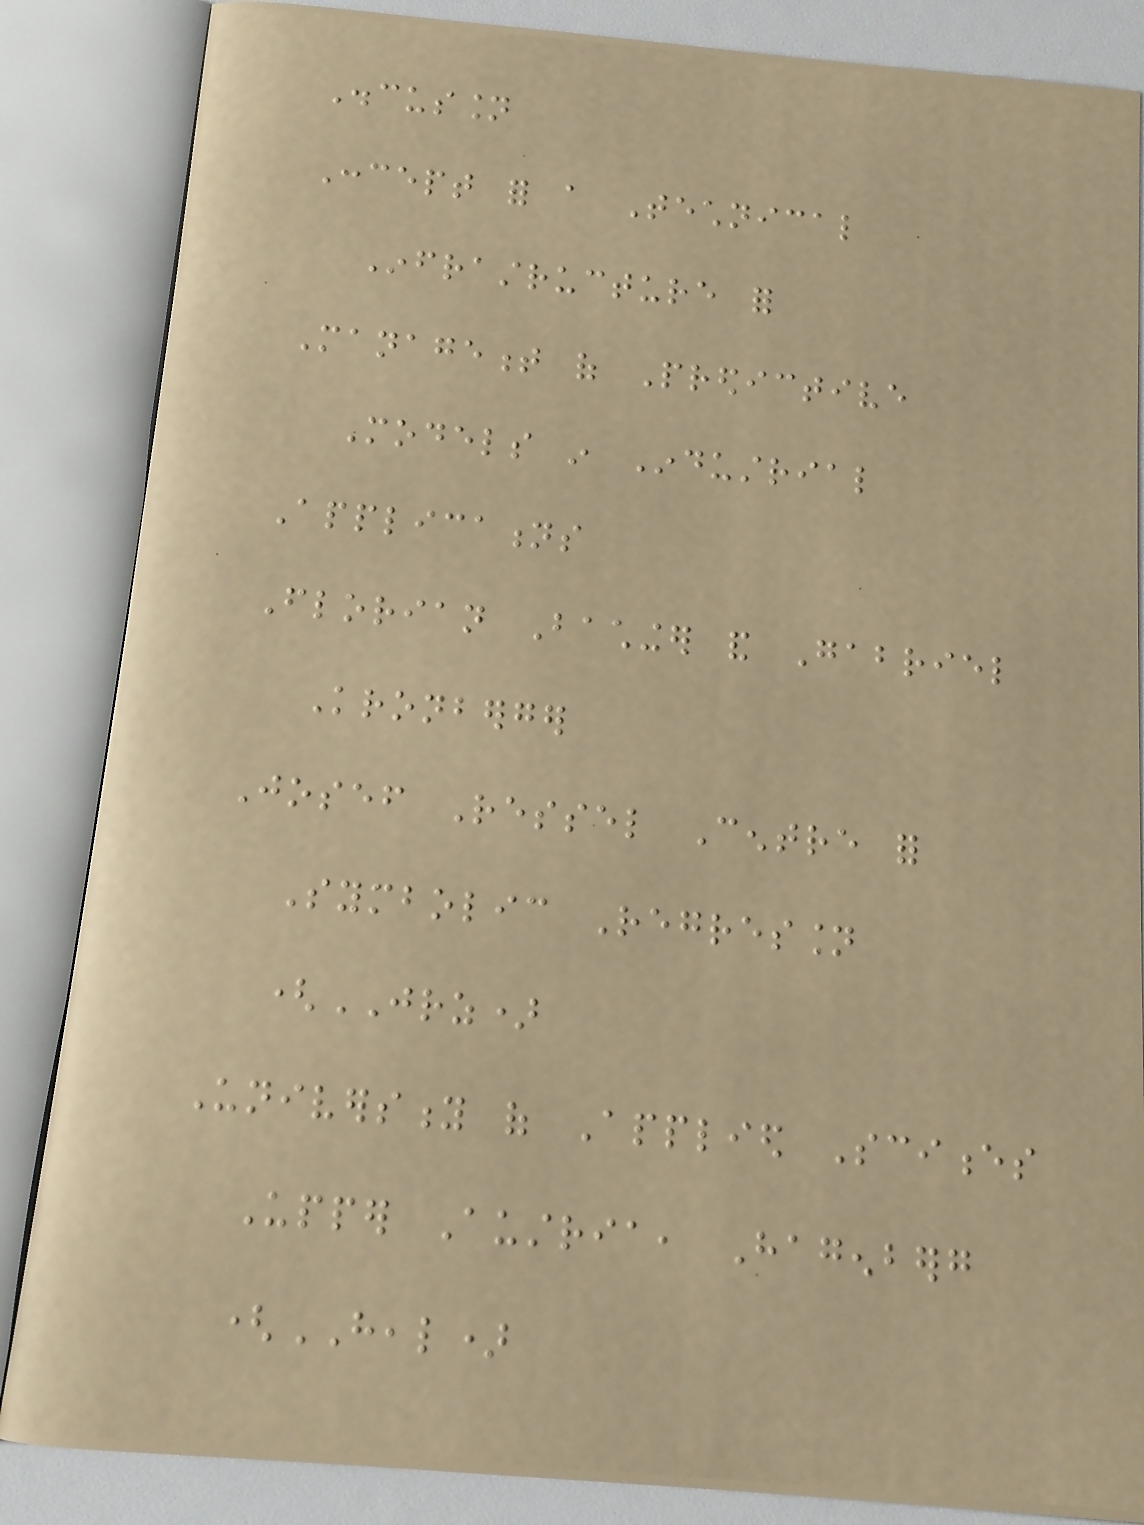Discussion
Concept for a Technical
Infrastructure for
Management of Predictive
Models in Industrial
Applications
Florian Bachinger and Gabriel
Kronberger
Josef Ressel Centre for
Symbolic Regression
(JRZ)
University of Applied Sciences
Upper Austria, Hagenberg
(HEAL)
